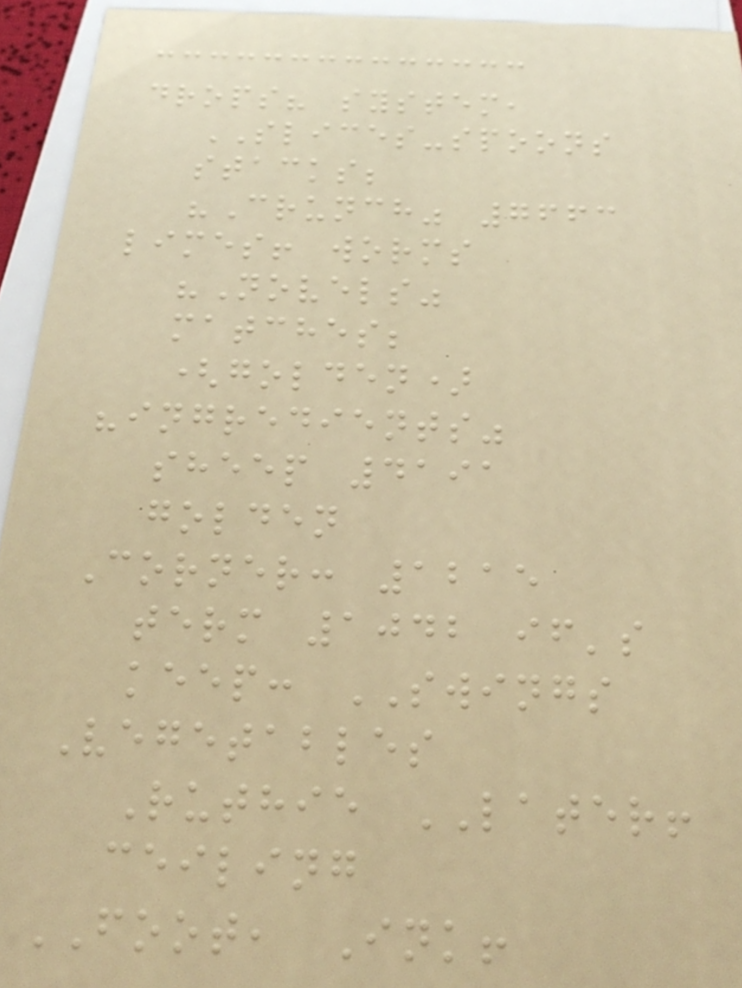drops? system,
SLICES-spoons
stacks;
"Crunch" 7663
limes! worms
"Novels"
matches;
(golden)
"ingredients"
sheep 4191
golden
Corner: 1215
term 1042 if's
keep: SWINGS
Vegetables
Ruthie LATER!
ceiling
FOOT, Ink!
